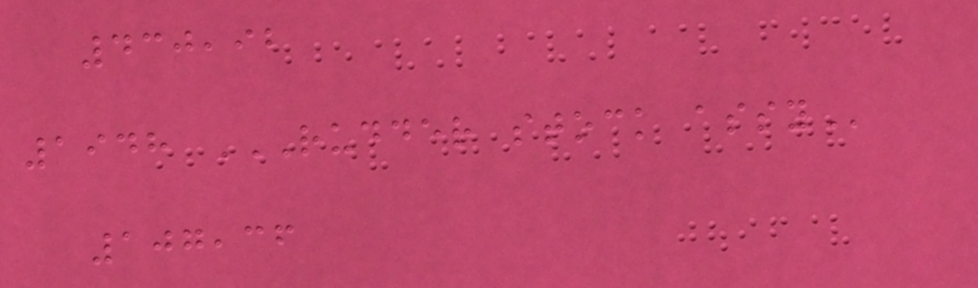430,92
1948 RUDDER STOCK ASSY
107,36
